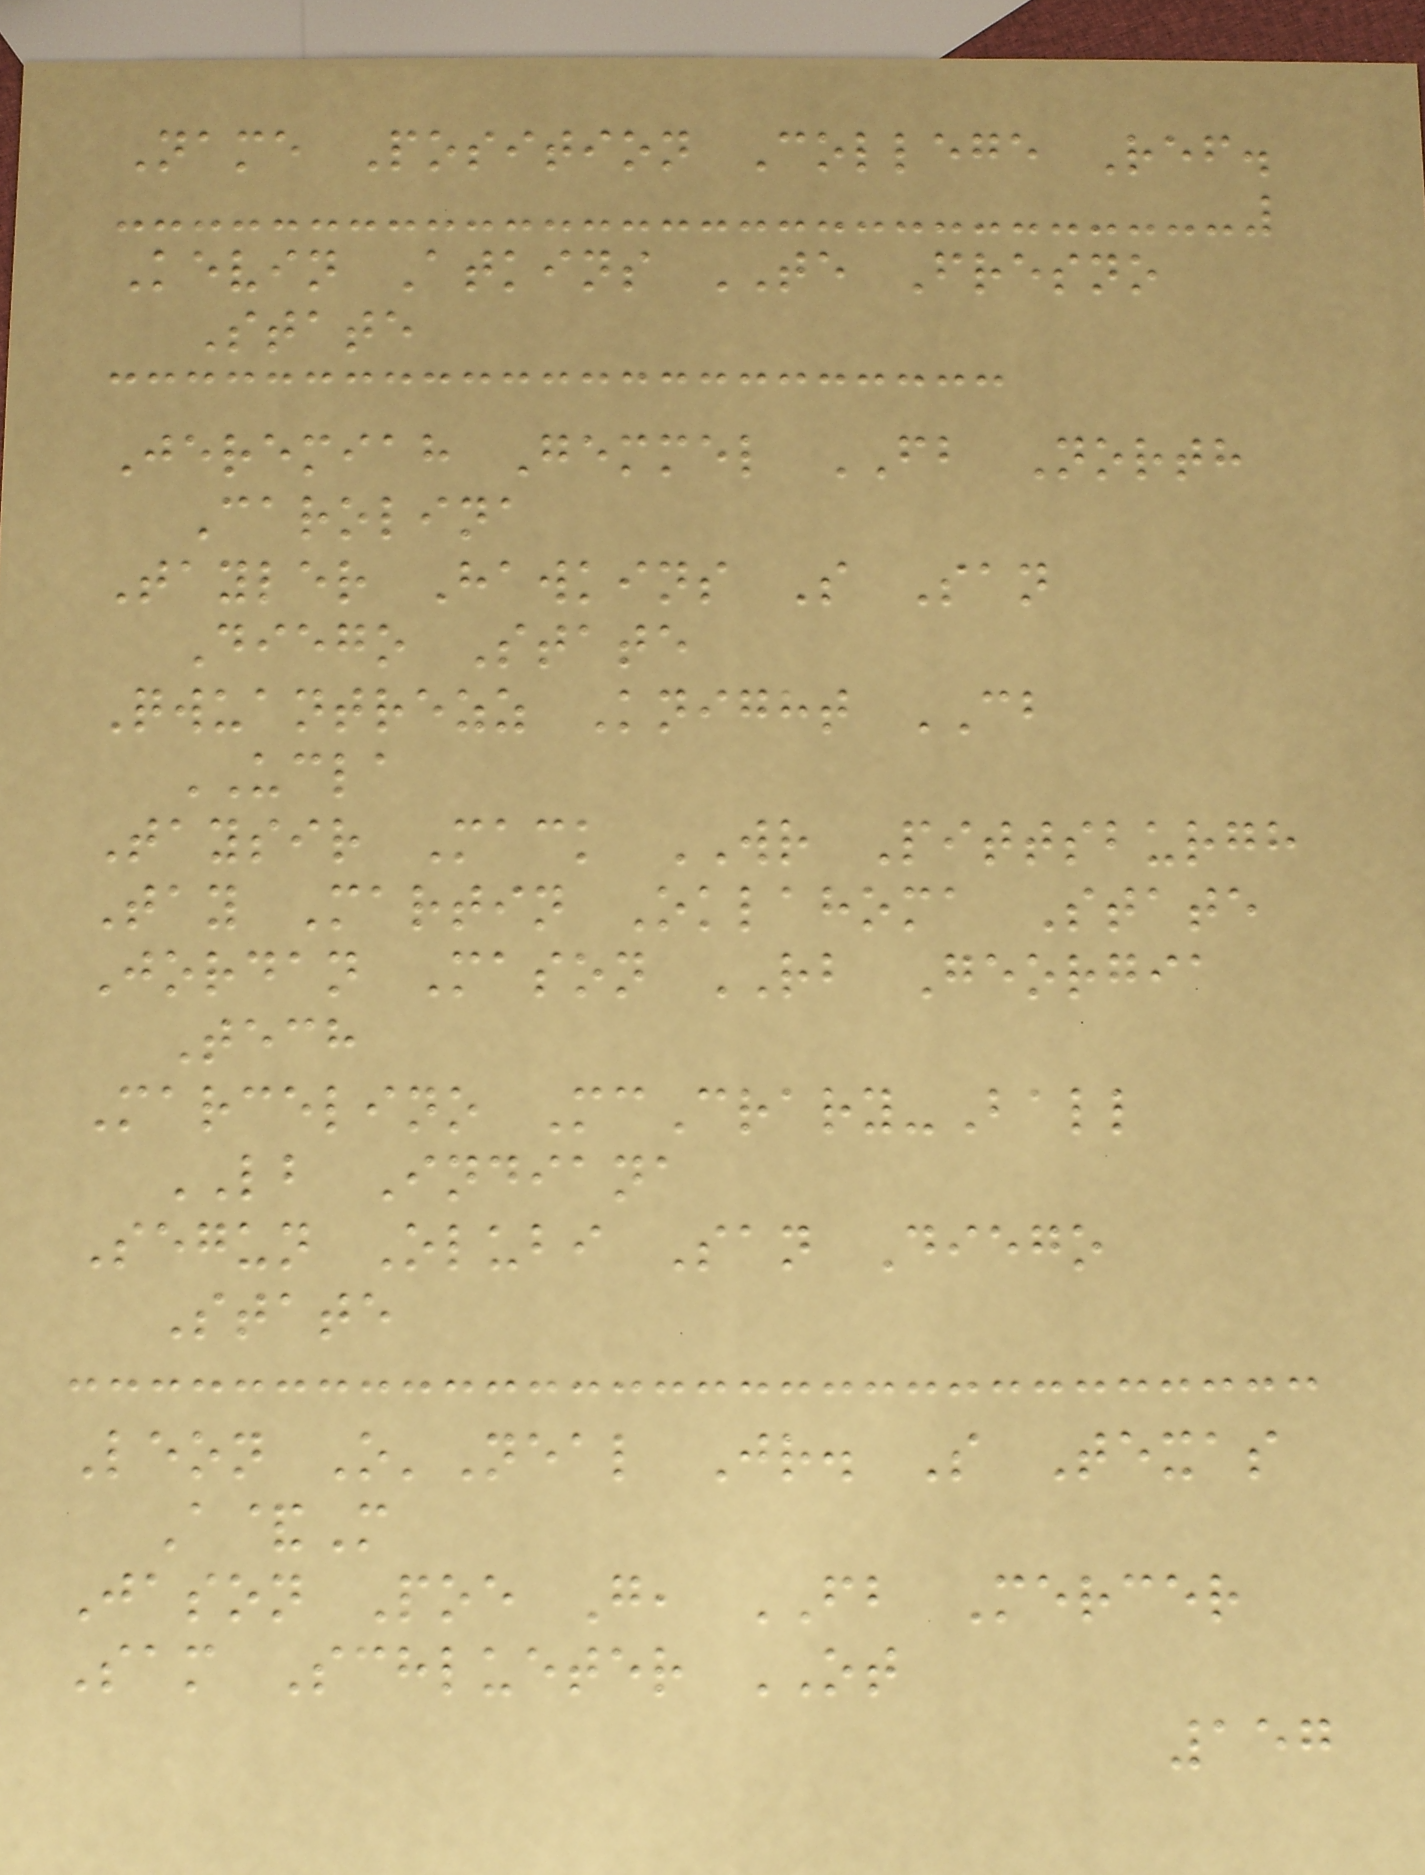Name Position College Ref.
Kevin Atkins TE Fresno
State
Jeremiah Gemmel FB North
Carolina
Tayler Hawkins S San
Diego State
Qwuantrezz Knight CB
UCLA
Taysir Mack WR Pittsburgh
Tay Martin Oklahoma State
Jordan Mason RB Georgia
Tech
Marcelino McCrary-Ball
LB Indiana
Segun Olubi San Diego
State
Leon O'Neal Jr. S Texas
A&M
Jason Poe G, FB Mercer
Sam Schlueter OT
157
